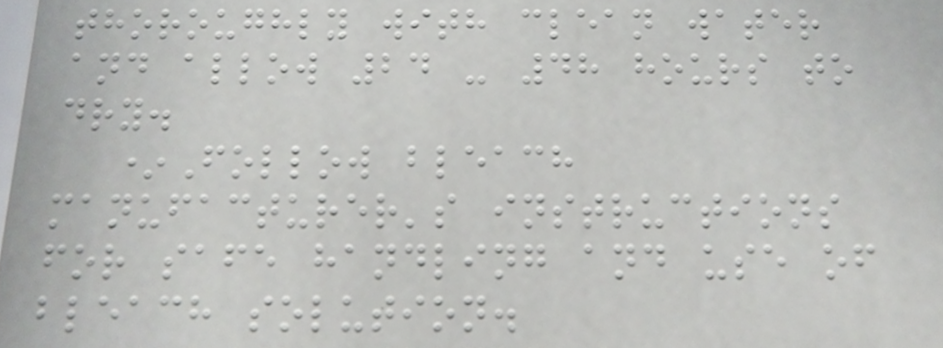thoroughly with clean water
and allow 24 - 48 hours to
dry.
*Follow bleach
manufacturer's instructions
for safe handling and use of
bleach solution.
